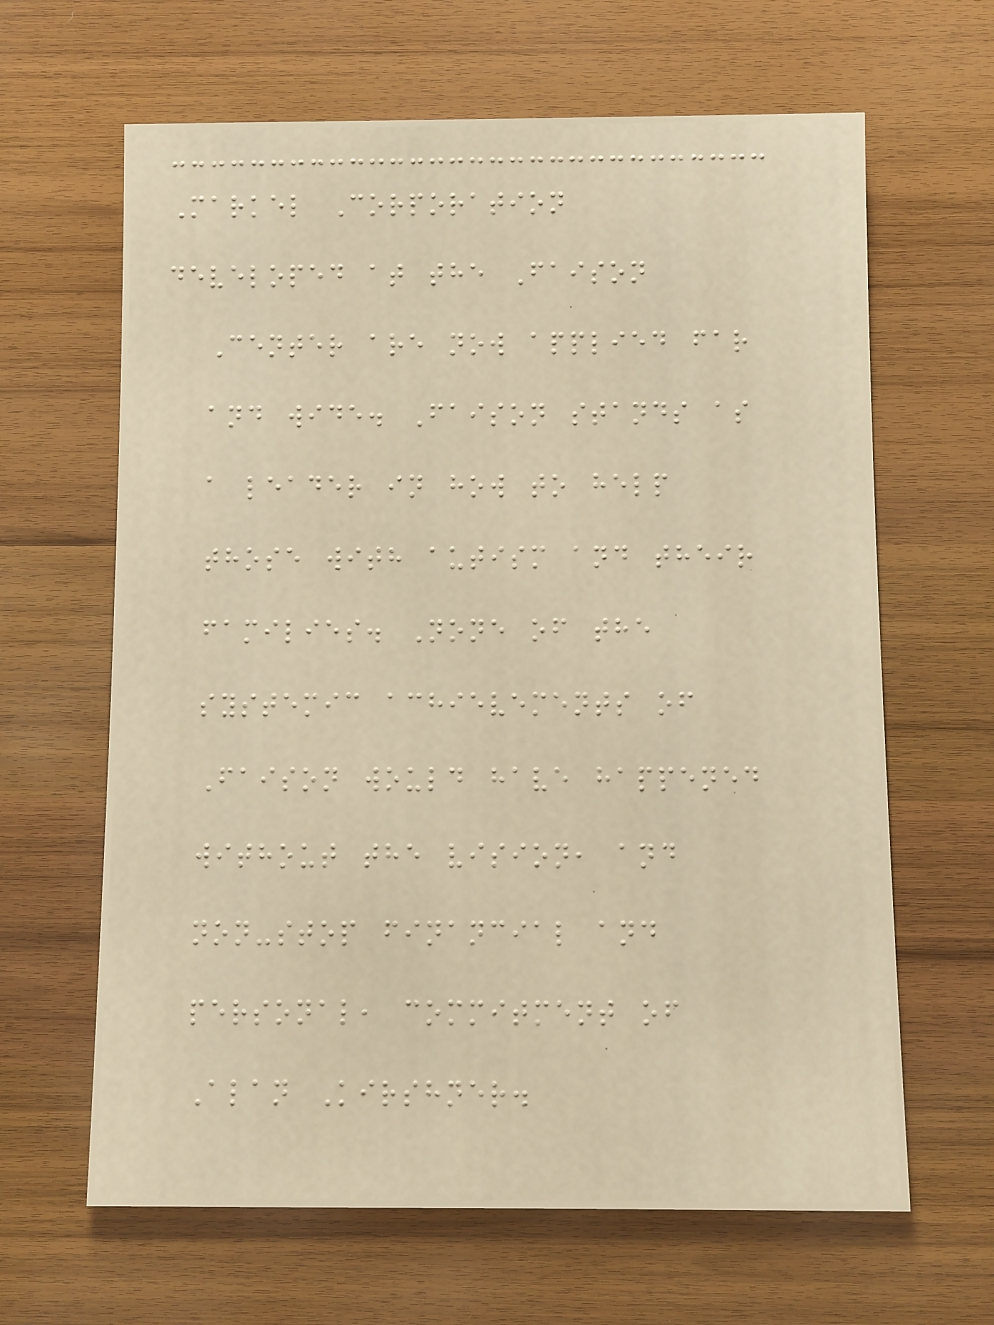Markel Corporation
developed at the Faison
Center are now applied far
and wide. Faison stands as
a leader in how to help
those with autism and their
families. None of the
systemic achievements of
Faison would have happened
without the vision, and
non-stop financial and
personal, commitment of
Alan Kirshner.
